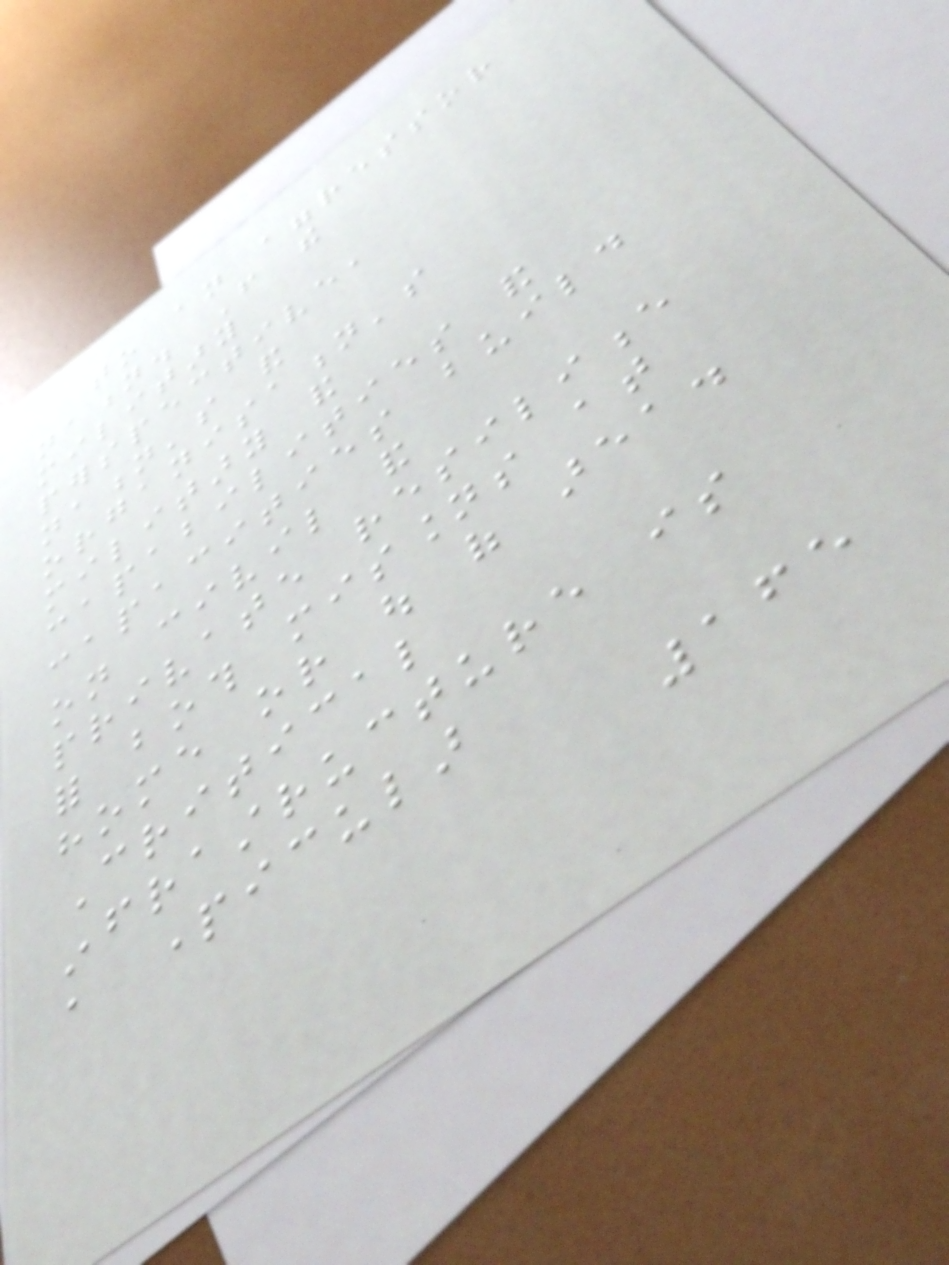to an aggressor
nation. From the
military
perspective,
nation's and
organisation's
military and
capabilities and
capacities build
on civil and
private resilience
for both missions at
home or out of area.
Critical
infrastructure is
a particular
165
